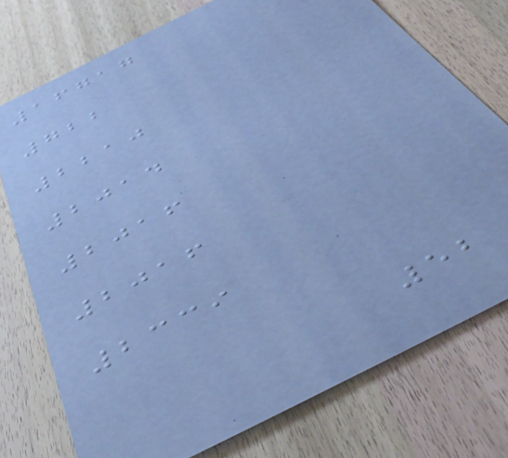16717
722
2210
2014
2016
2016
2339
52
